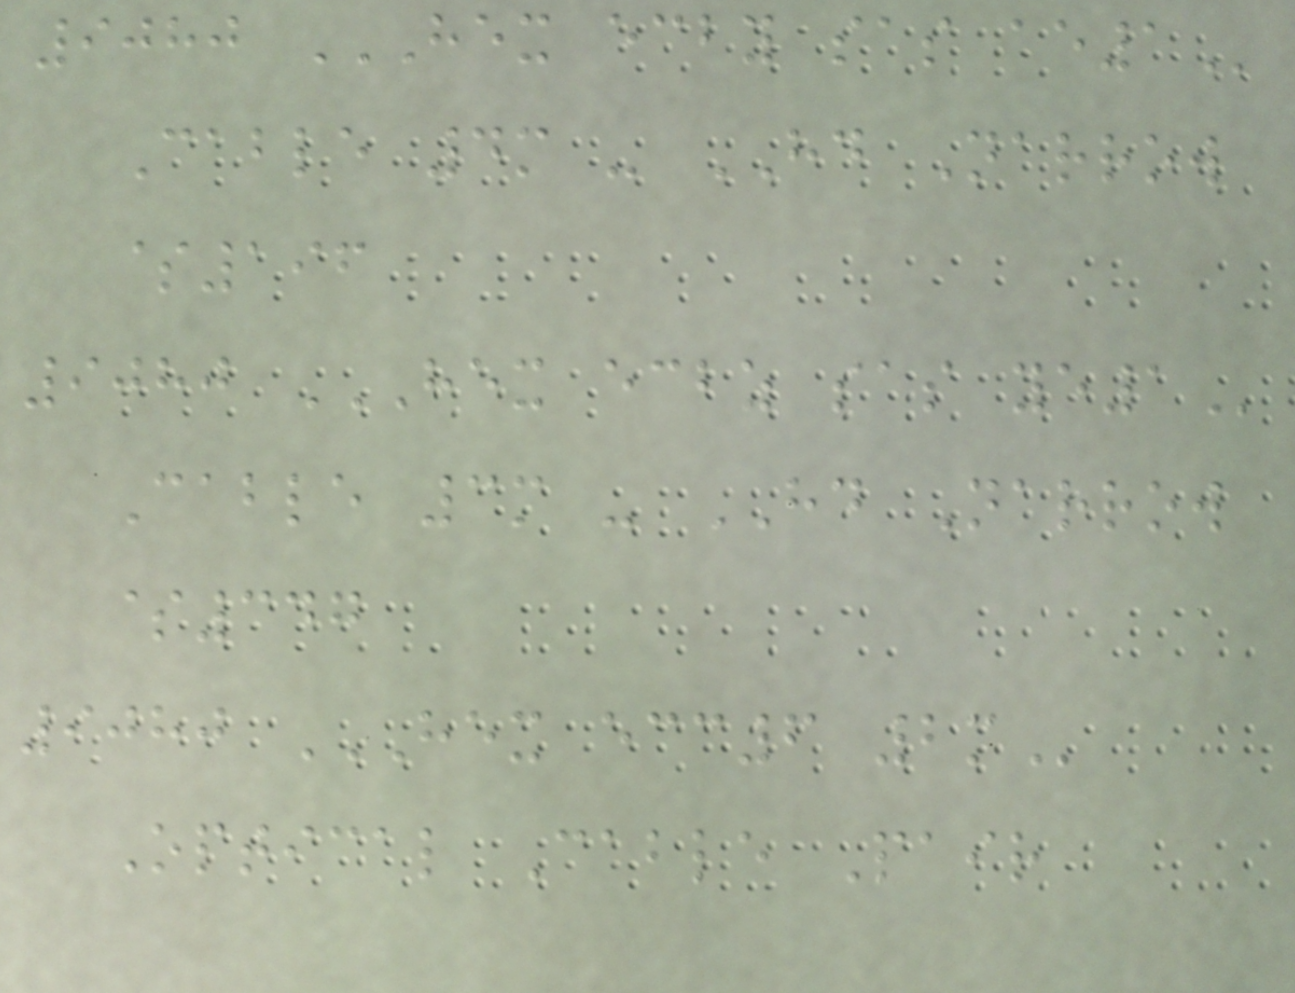9080 HEX ECBY SAS AE1
Cable 4m - HD Narrow
$196
9080 HEX ECBZ SAS YE1
Cable 3m - HD Narrow
$347
9080 HEX ECC6 2M
Optical Cable Pair
